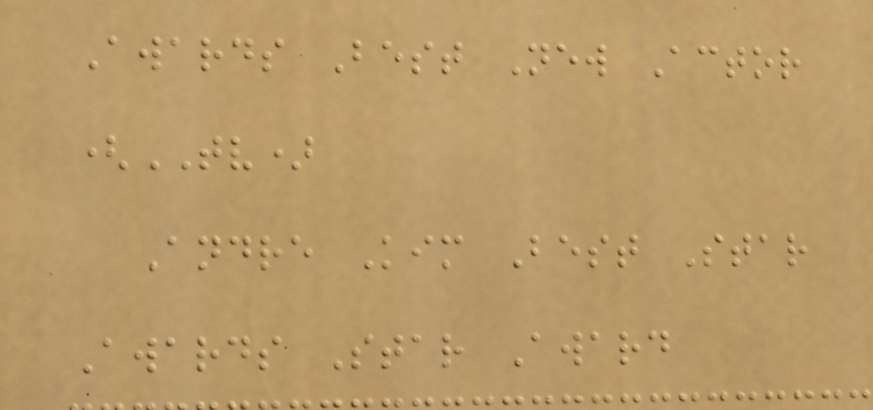Awards Best New Actor
(TV)
Andre Kim Best Star
Awards Star Award
